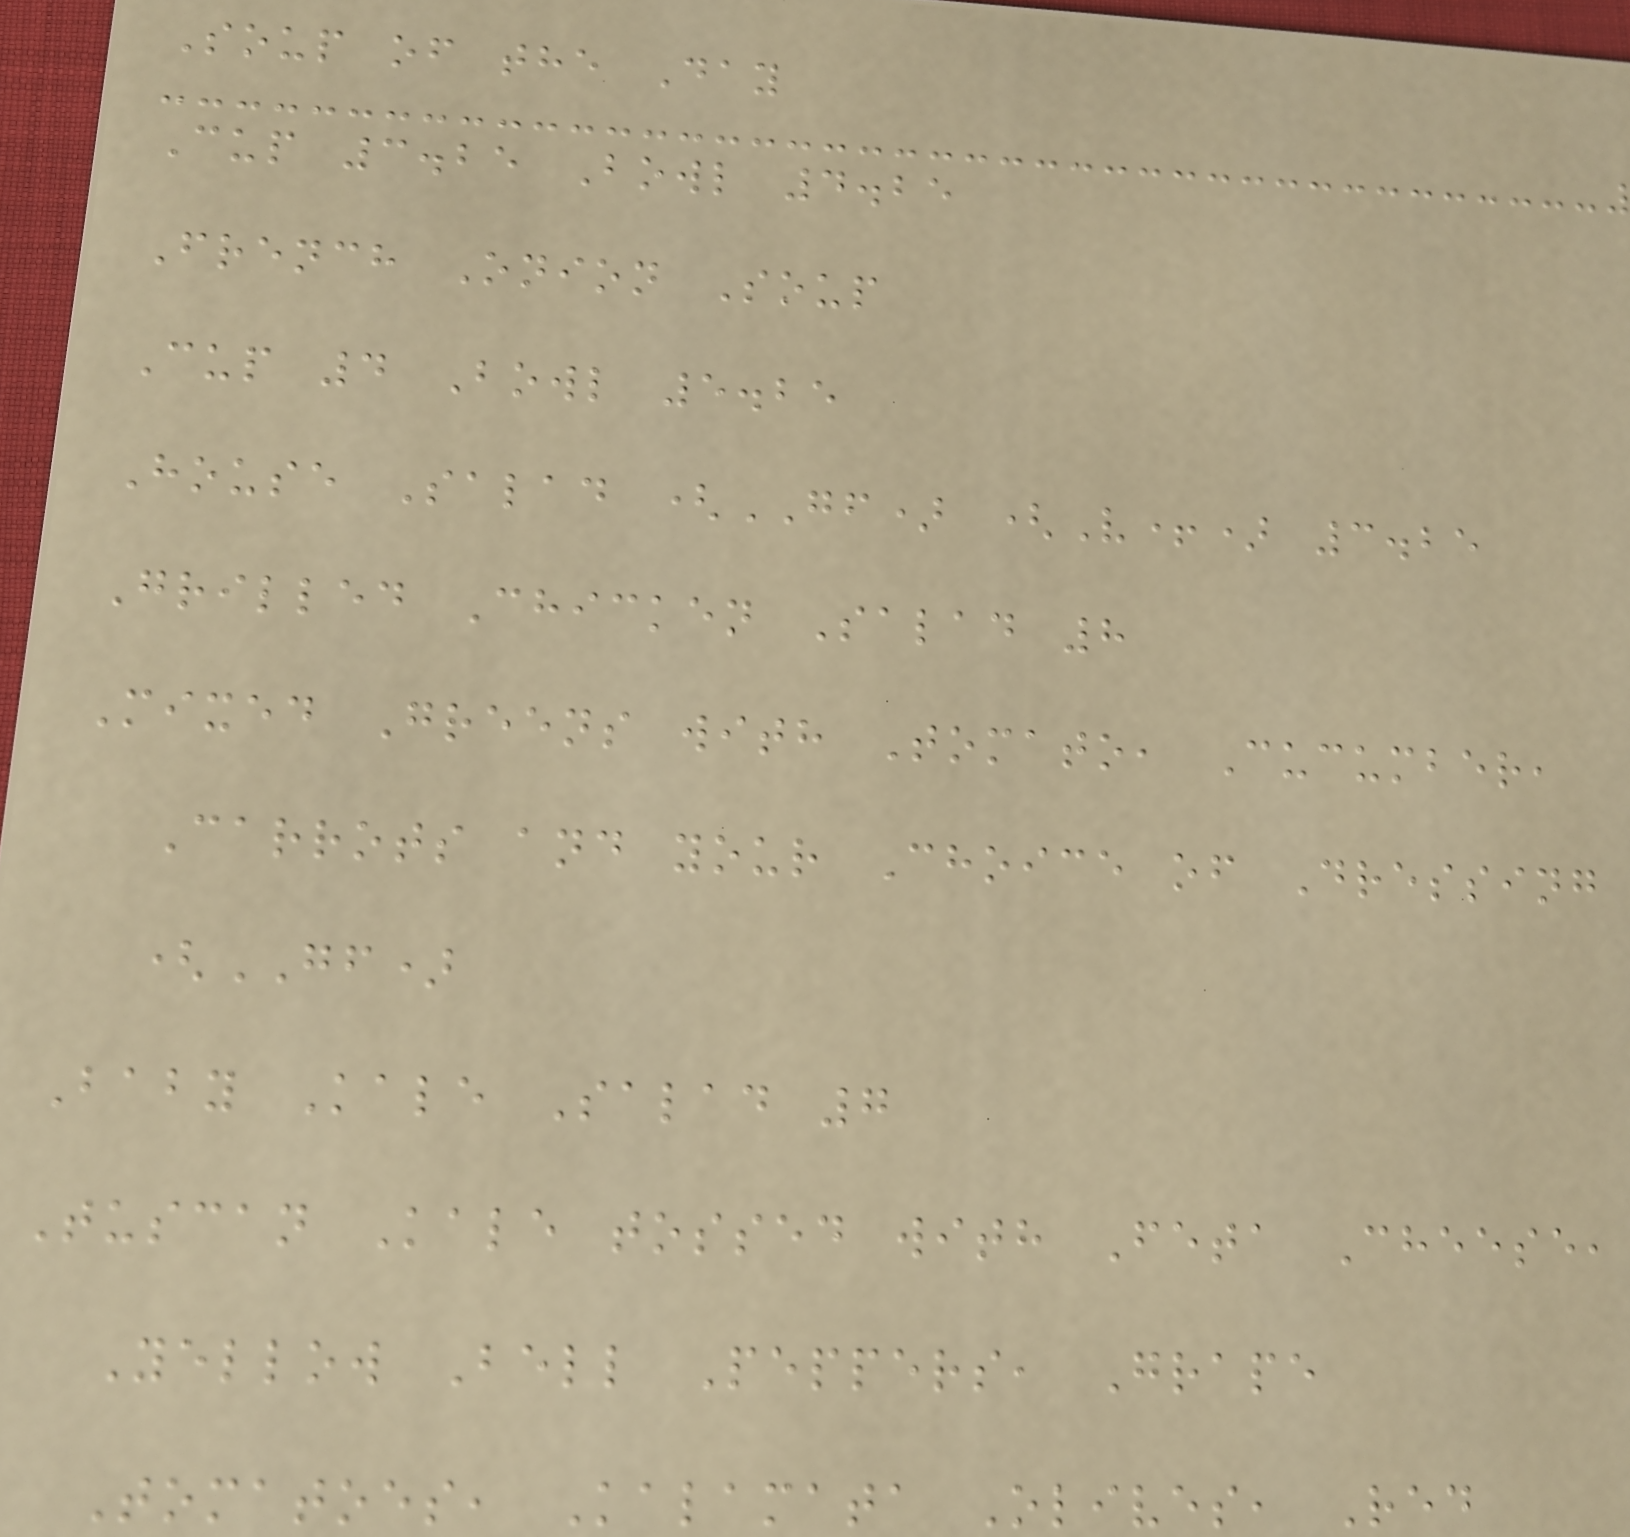Soup of the Day
Cup 3.25 Bowl 4.25
French Onion Soup
Cup 4 Bowl 5.25
House Salad (GF) (V+) 3.25
Grilled Chicken Salad 8
Mixed Greens with Tomato, Cucumber,
Carrots and your Choice of Dressing
(GF)
Baby Kale Salad 7
Tuscan Kale tossed with Feta Cheese,
Yellow Bell Peppers, Grape
Tomatoes, Kalamata Olives, Red
